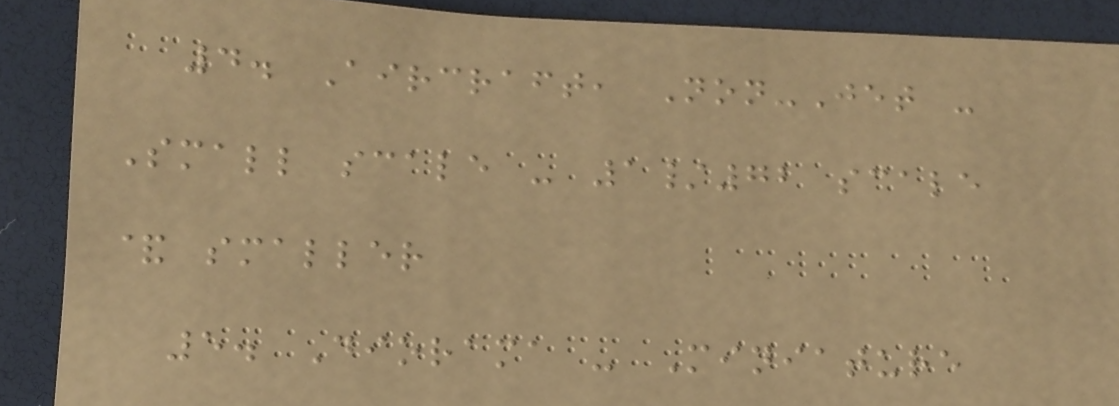4. Aircraft, Non-Jet -
Small scale - 1/72 scale
& smaller
5. Diorama - Miniature
